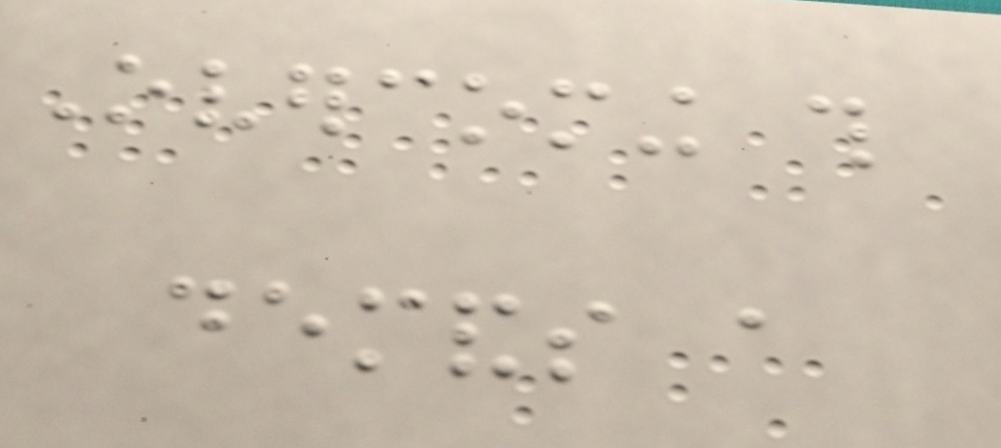Overcoming this
demands a
